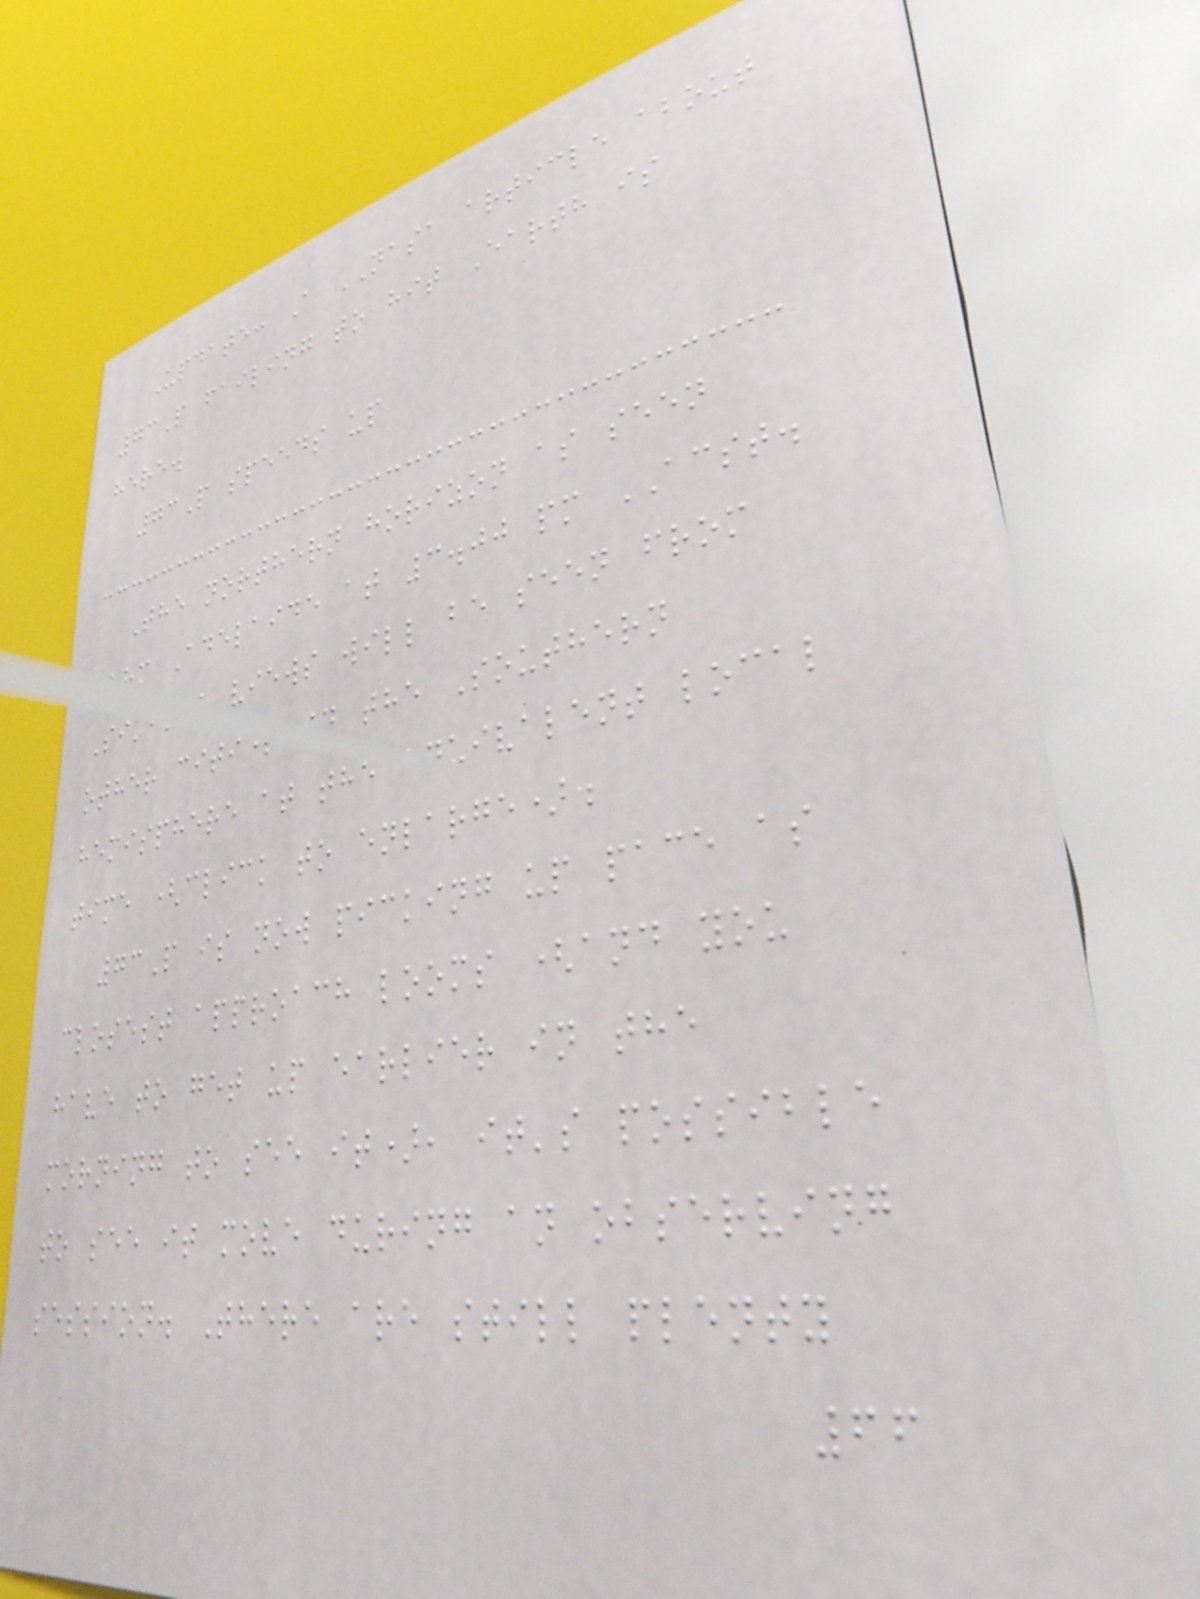Update: A NASA article about
73P failing to hit Earth is
here.
73P speeds up
The northern horizon as seen
form Adelaide at 3.00 pm ACST.
Similar views will be seen from
other cities in the Southern
hemisphere at the equivalent local
time (click to enlarge).
73P is now picking up pace as
closest approach looms (and you
have to get up earlier in the
morning to see it), it's possible
to see it move during an observing
session. There are still plenty
66
